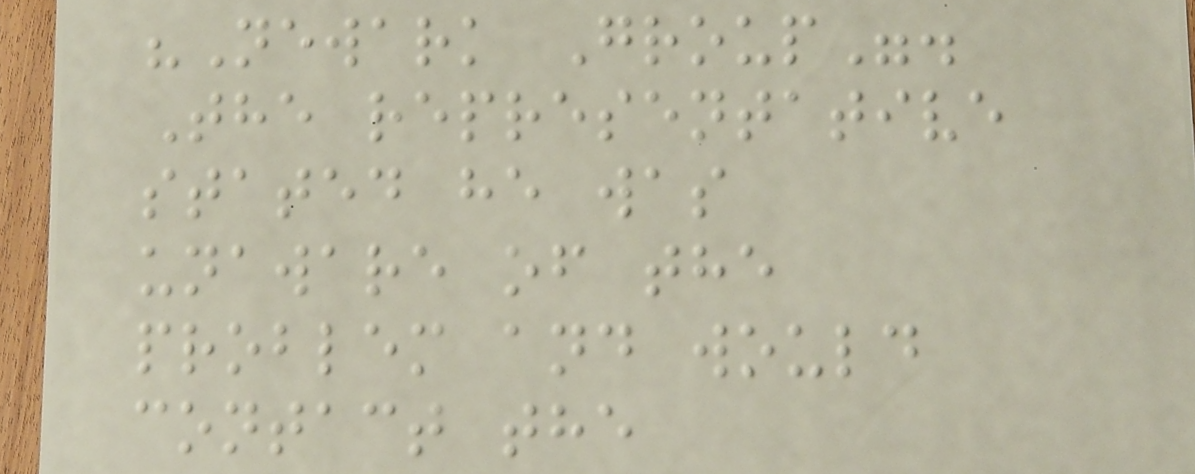"Newark Group".
The representative
stated he was
unaware of the
problem and would
contact the
